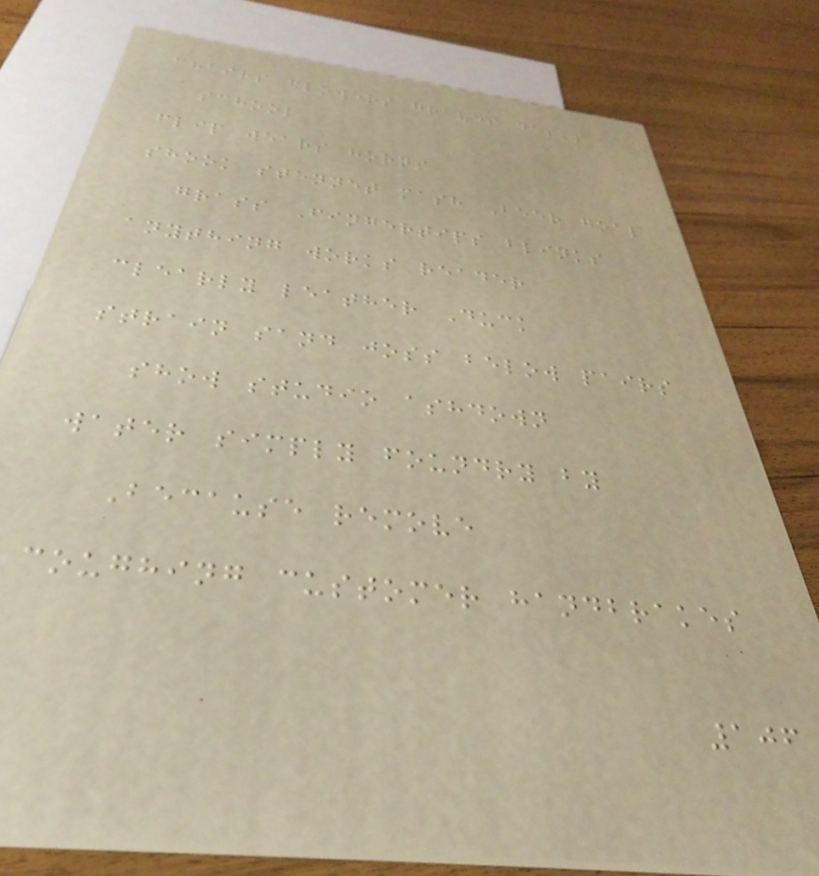chairs flowers graves desks
school
flip wears horns
shook stennet mash Beer goal
grass Fingertips blinks
anything works reader
clearly leather Duck
strain sand joss below pairs
show studio ashdown
water simply foundry by
Because remove
coughing customer handbrakes
106
